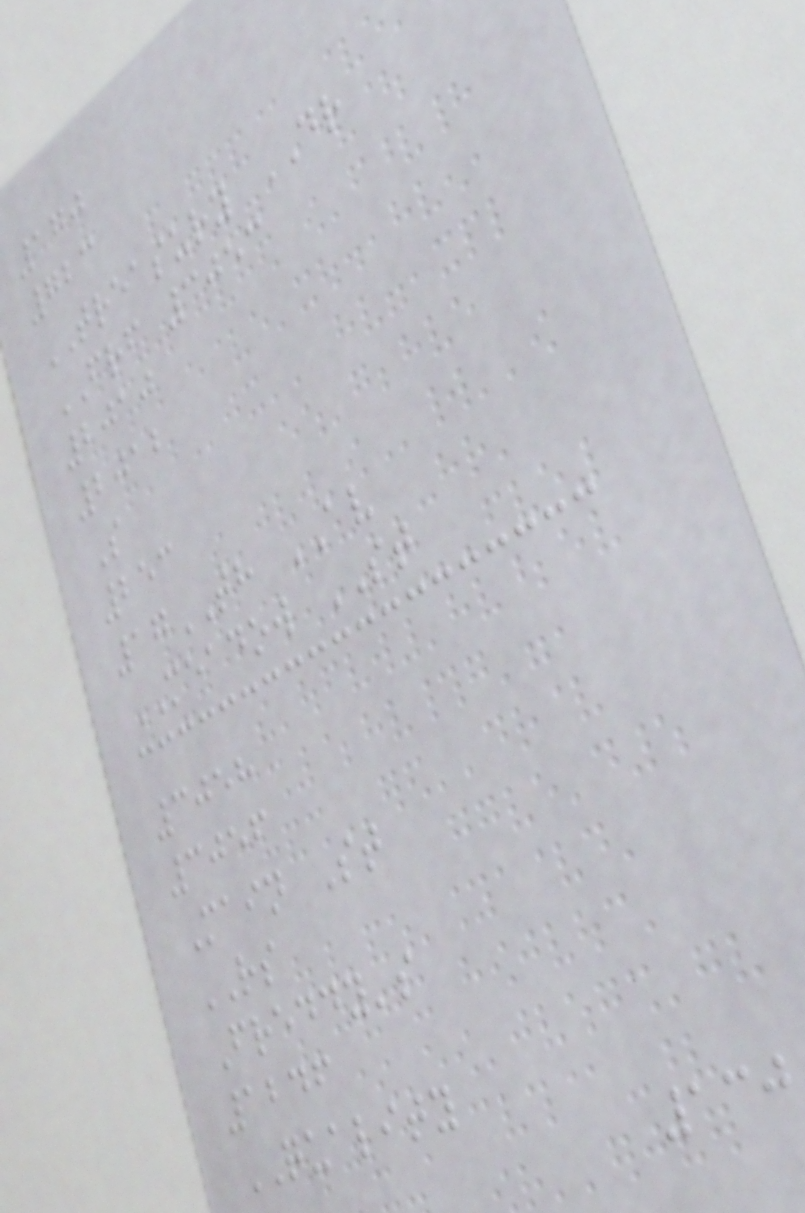170
723
TREASURY DR
FRF 3053
2010
2012
S
253
17TH AV
MEADOW ST
3058
3056
Main St
RS
Freddy's
1246
QUALITY
130
